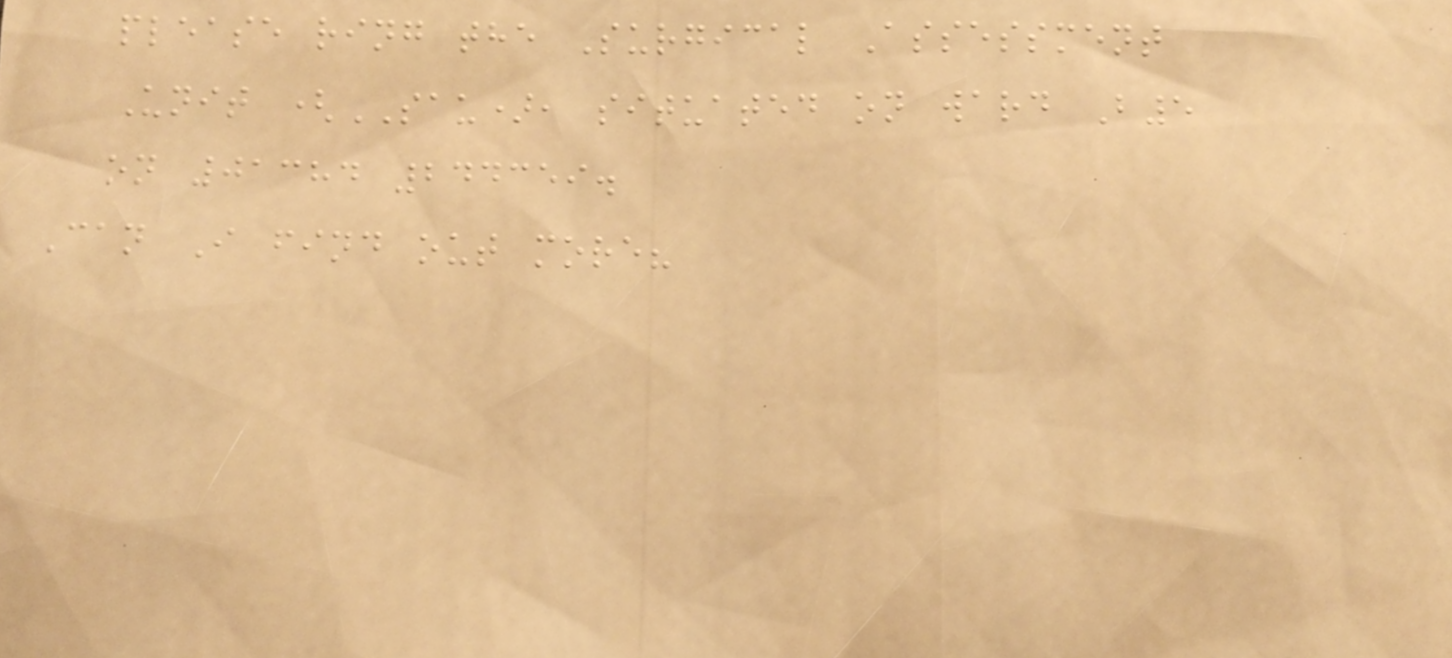please ring the Surgical Assessment
Unit (SAU), situated on ward B5
on 01384 244359.
Can I find out more?
